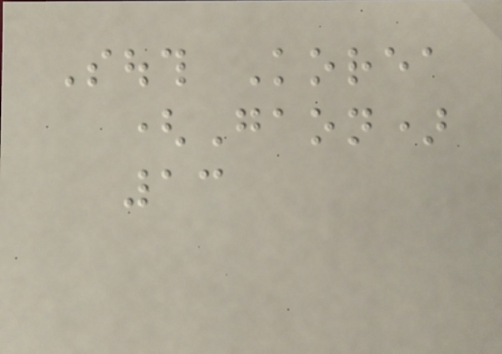South Korea
(Gaon)
13
